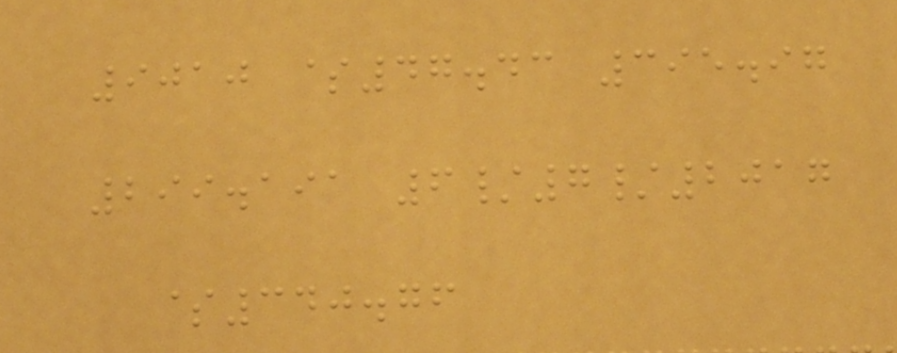9010 $47.43 395.97
299.191 6/7/2017
$340.76
